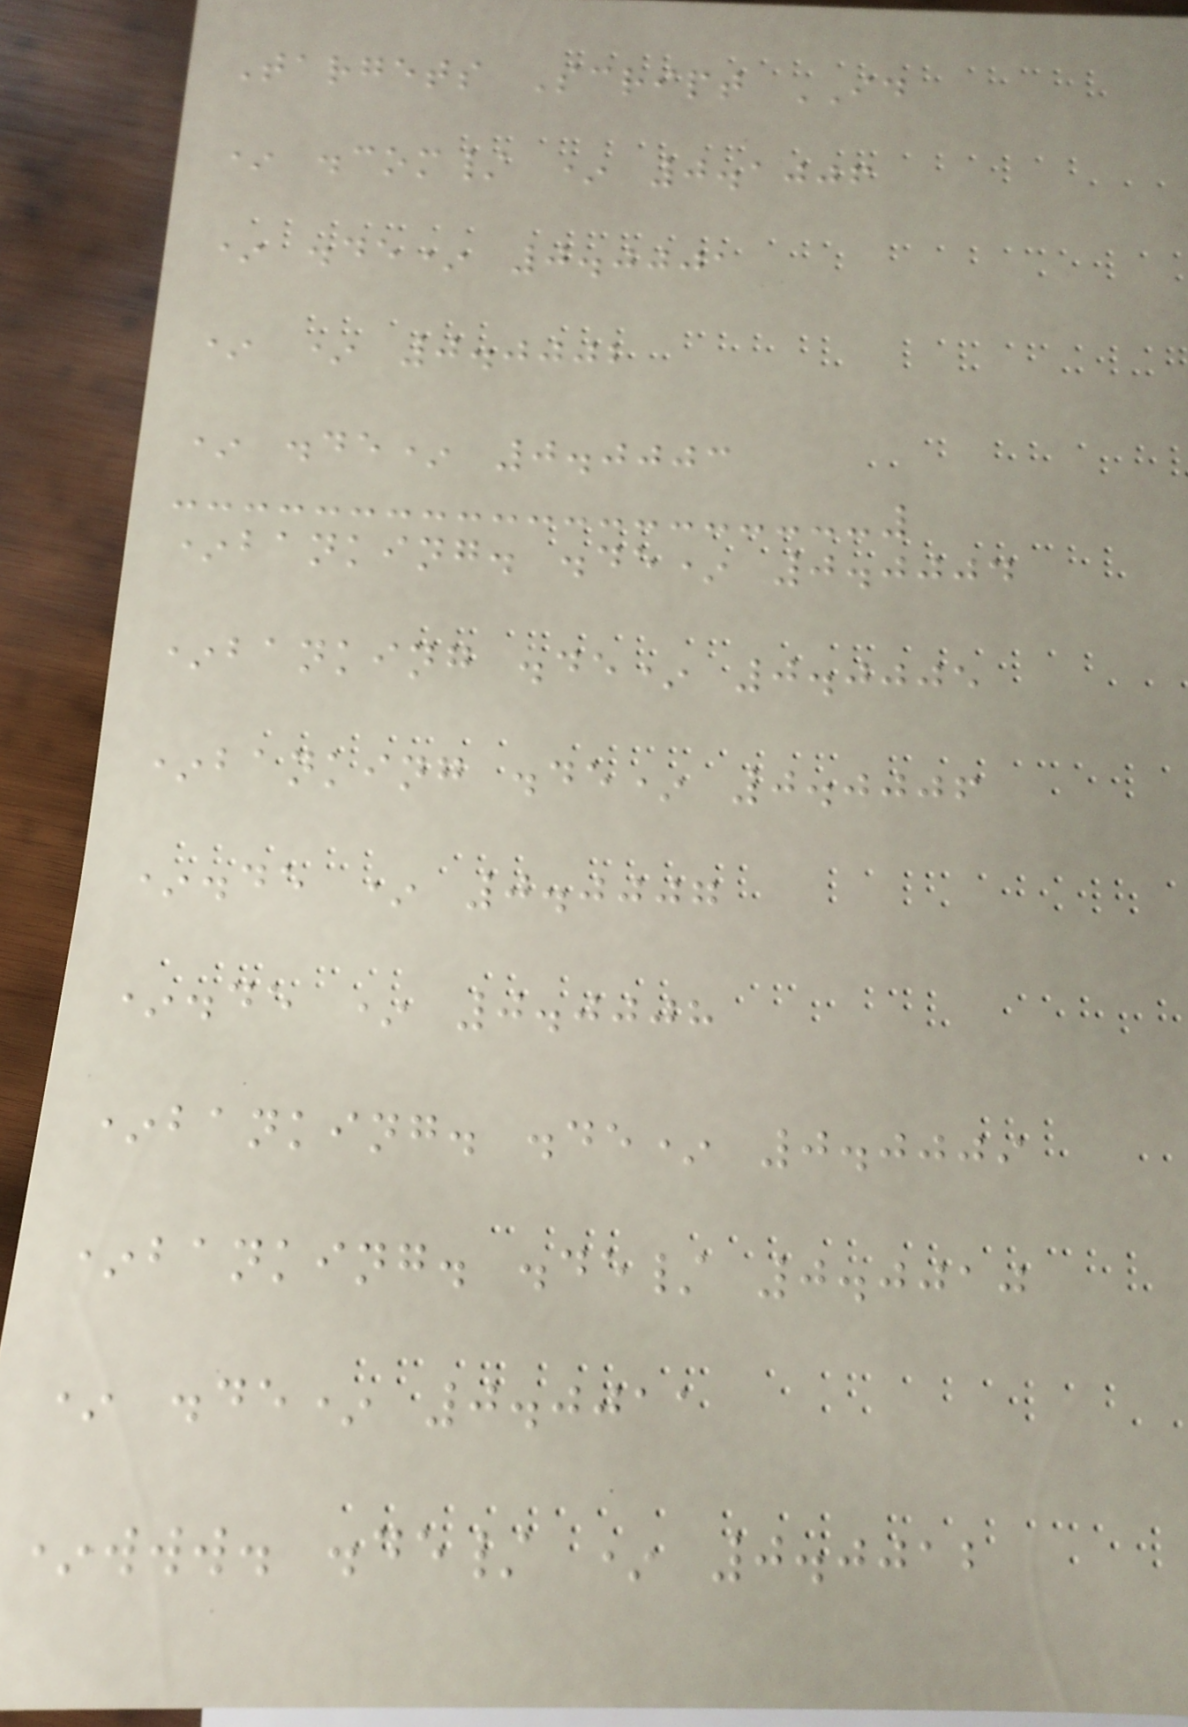Targets Script ID
* .com/ * 0.1006
* .de* 0.0001
* * 0.0002
* .de* 0.0003
*banking. .de* 0.0004
*banking .de* 0.0005
*banking .de* 0.0006
*.de * 0.0007
*.de * 0.0008
*banking. .de* 0.0009
*banking. .de/ 0.0010
* .de* 0.0011
*www. .de/ * 0.0012
